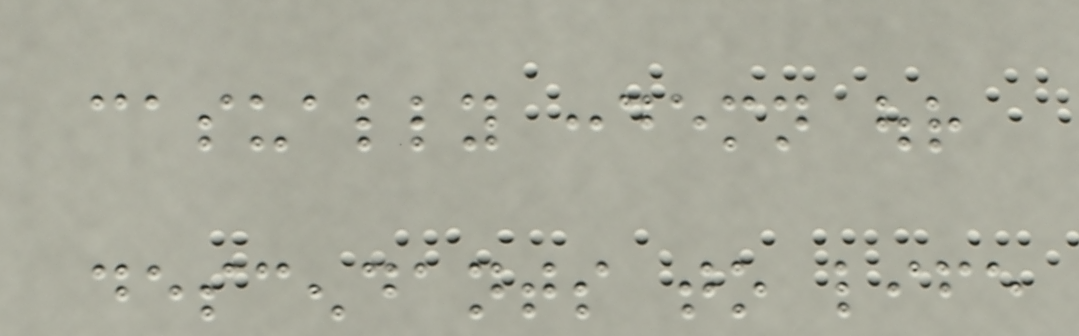casually condemn our
descendants to life
